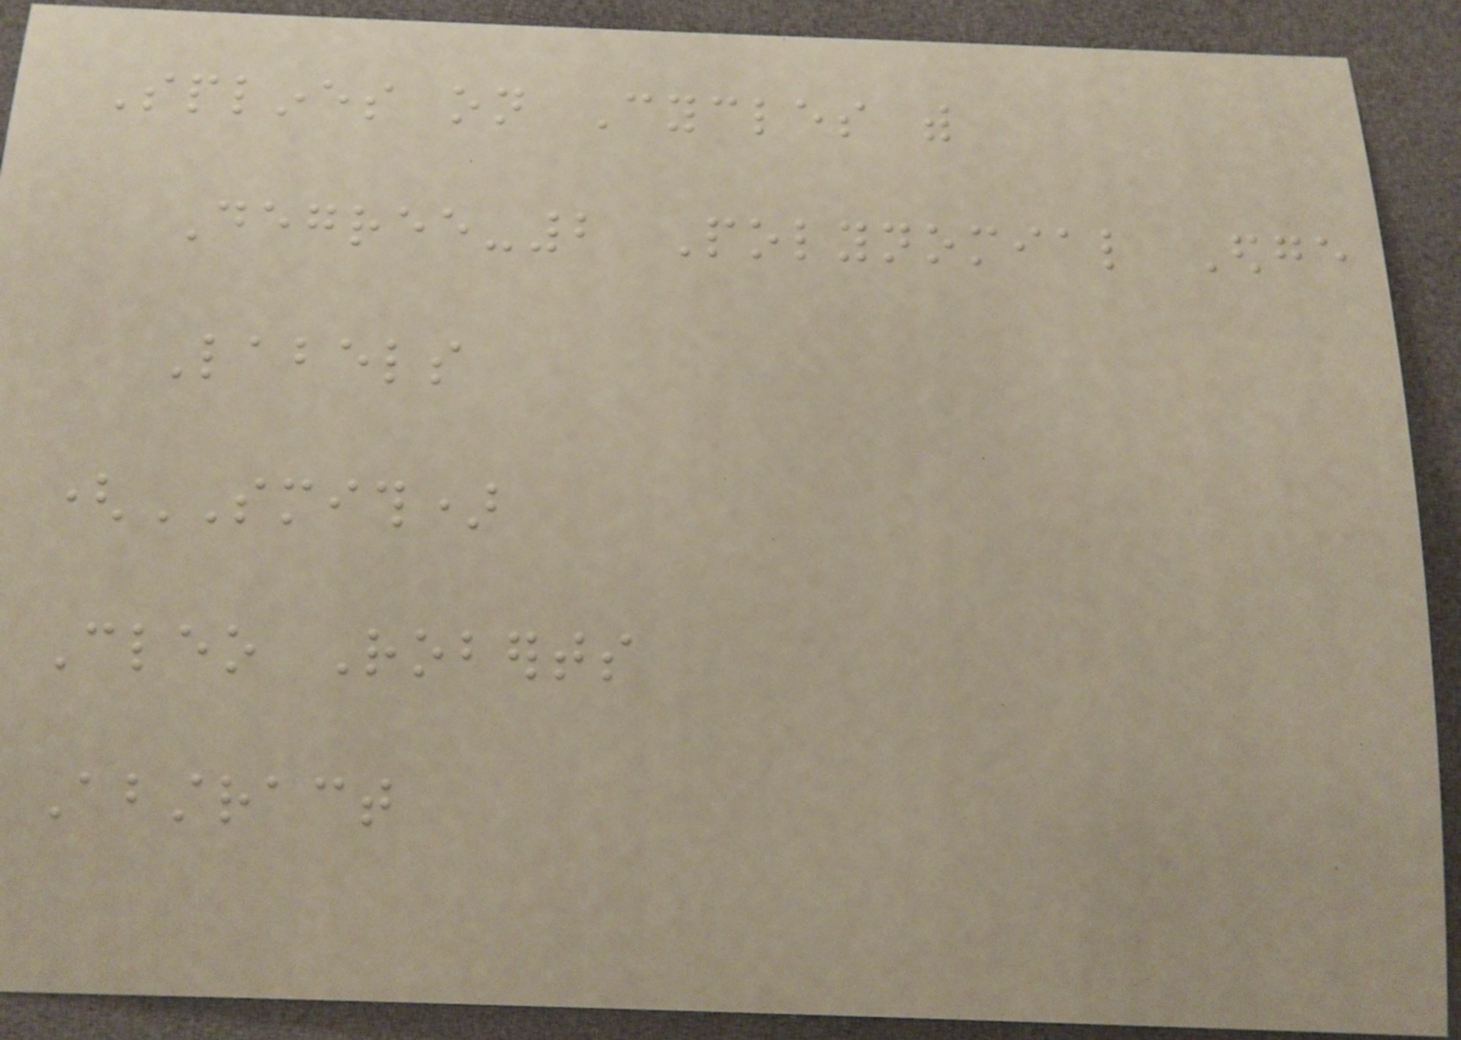Splines on Cycles with
Degree-2 Polynomial Edge
Labels
(SMITH)
Cleo Roberts
Abstract
